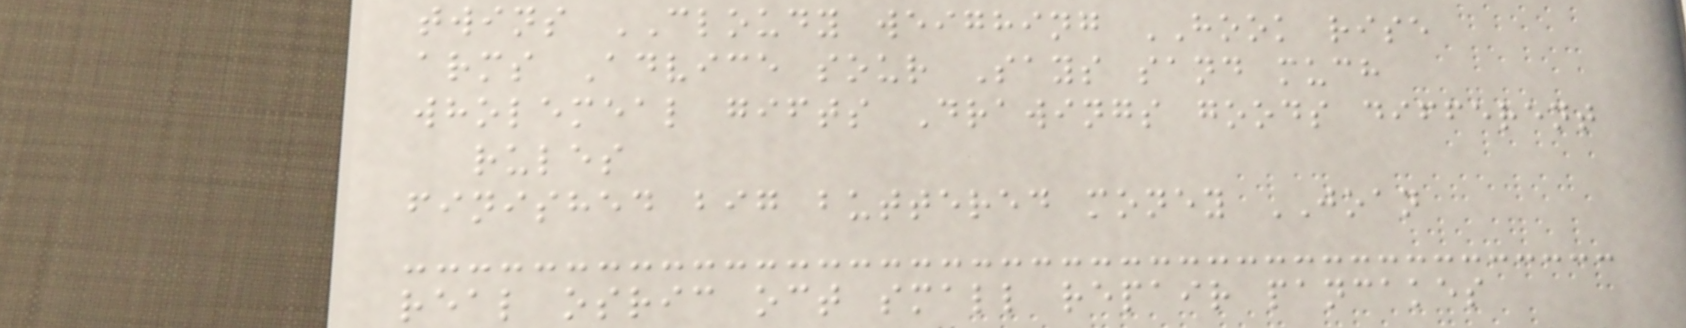twins CLOUDY weighing HOOK rise
arms Advice sour Says sand much
wholemeal gifts Drawings goods different
rules
finished big buttered money JOAN
real osric oct small repair pancakes
